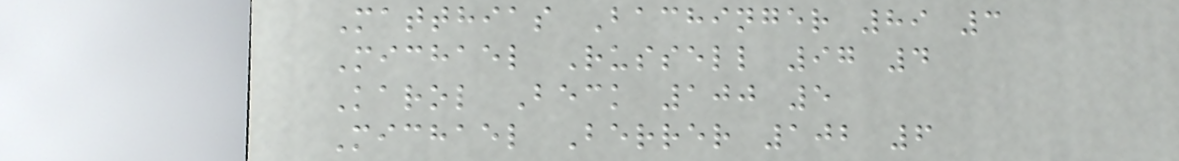Matthias Bachinger 89 3
Michael Russell 97 4
Karol Beck 100 5
Michael Berrer 102 6
